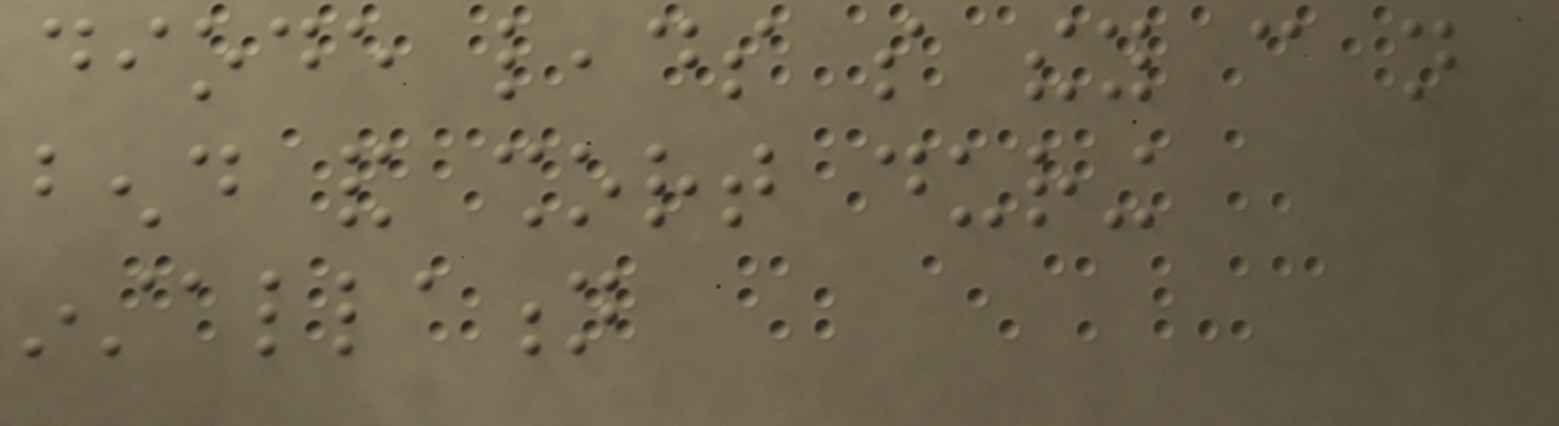diode leads so they can not
bend and short during
installation
